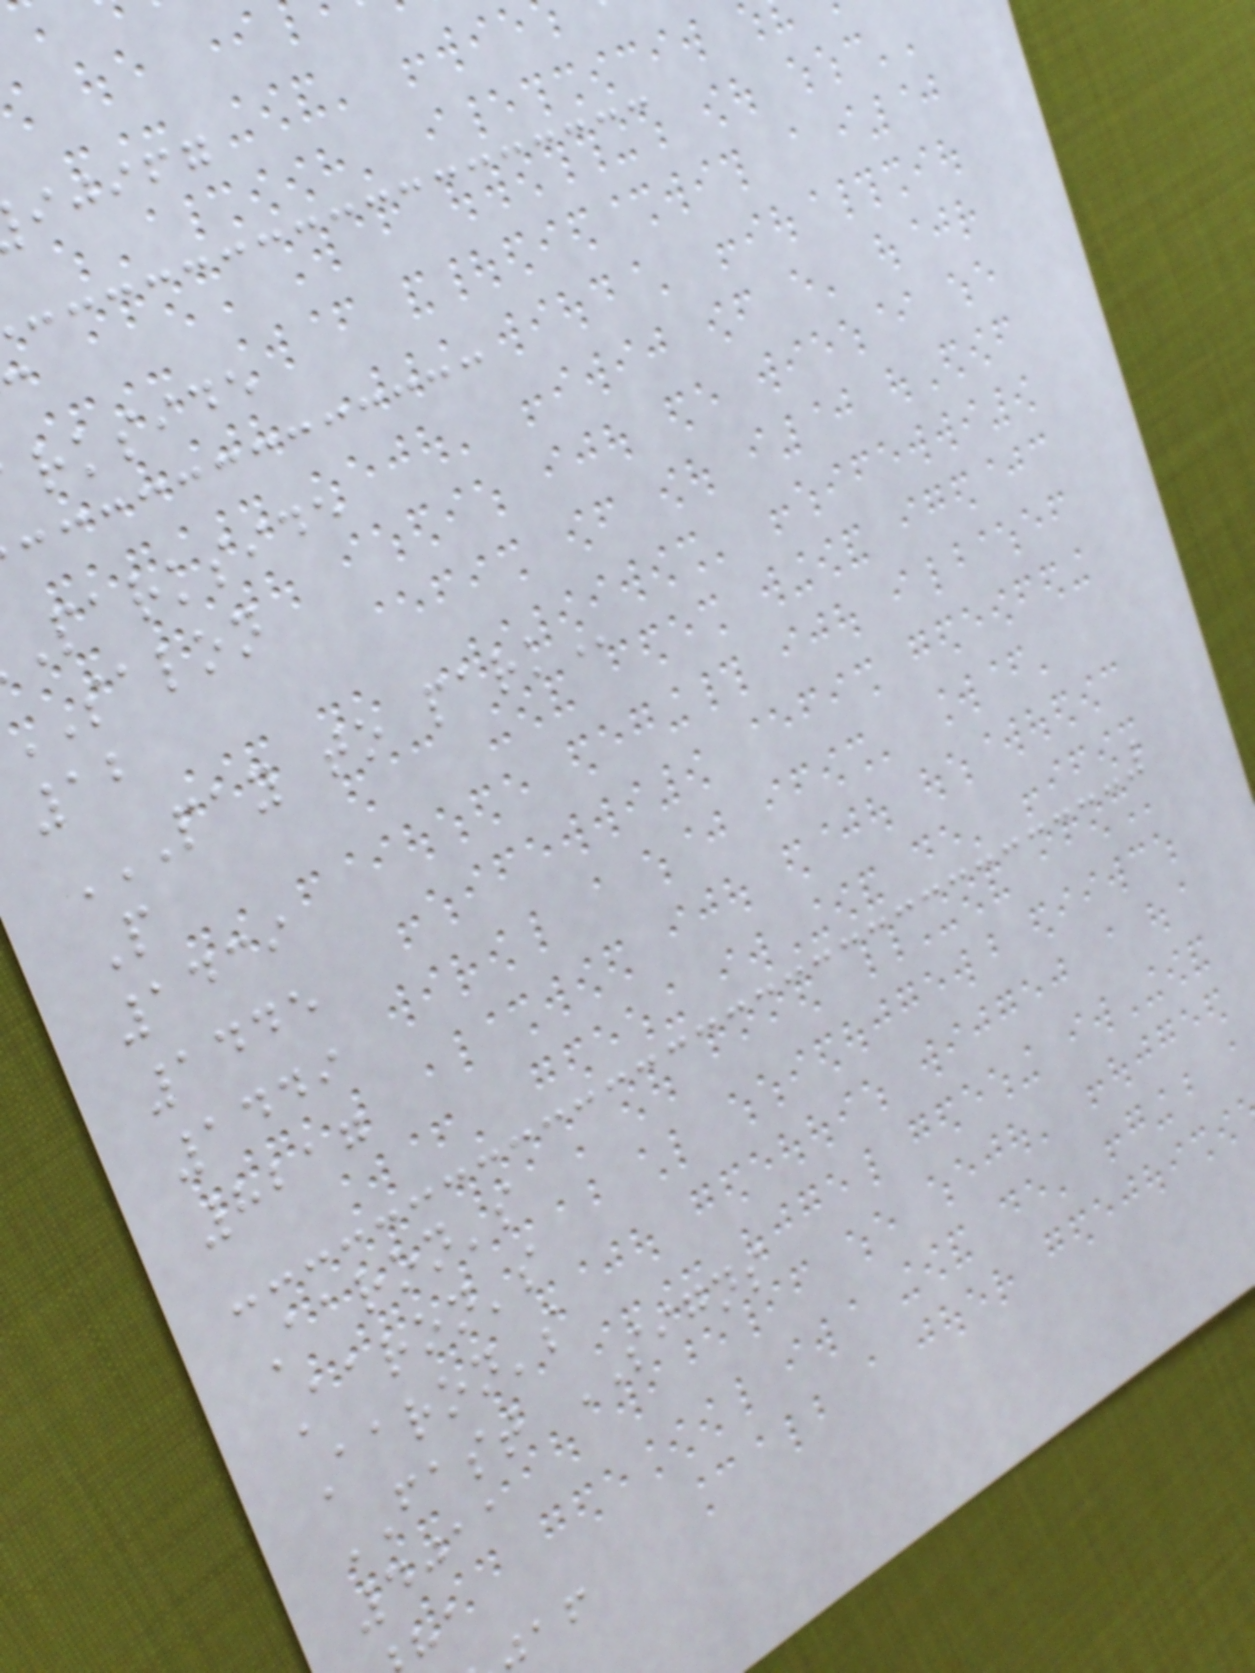ijifg
rkside
parkside
salon
12
PAY TO PARK
P
1439
1445
1449
8217
Aaron's
Aaron's
Aaron's
FAST SIGNS
4011
